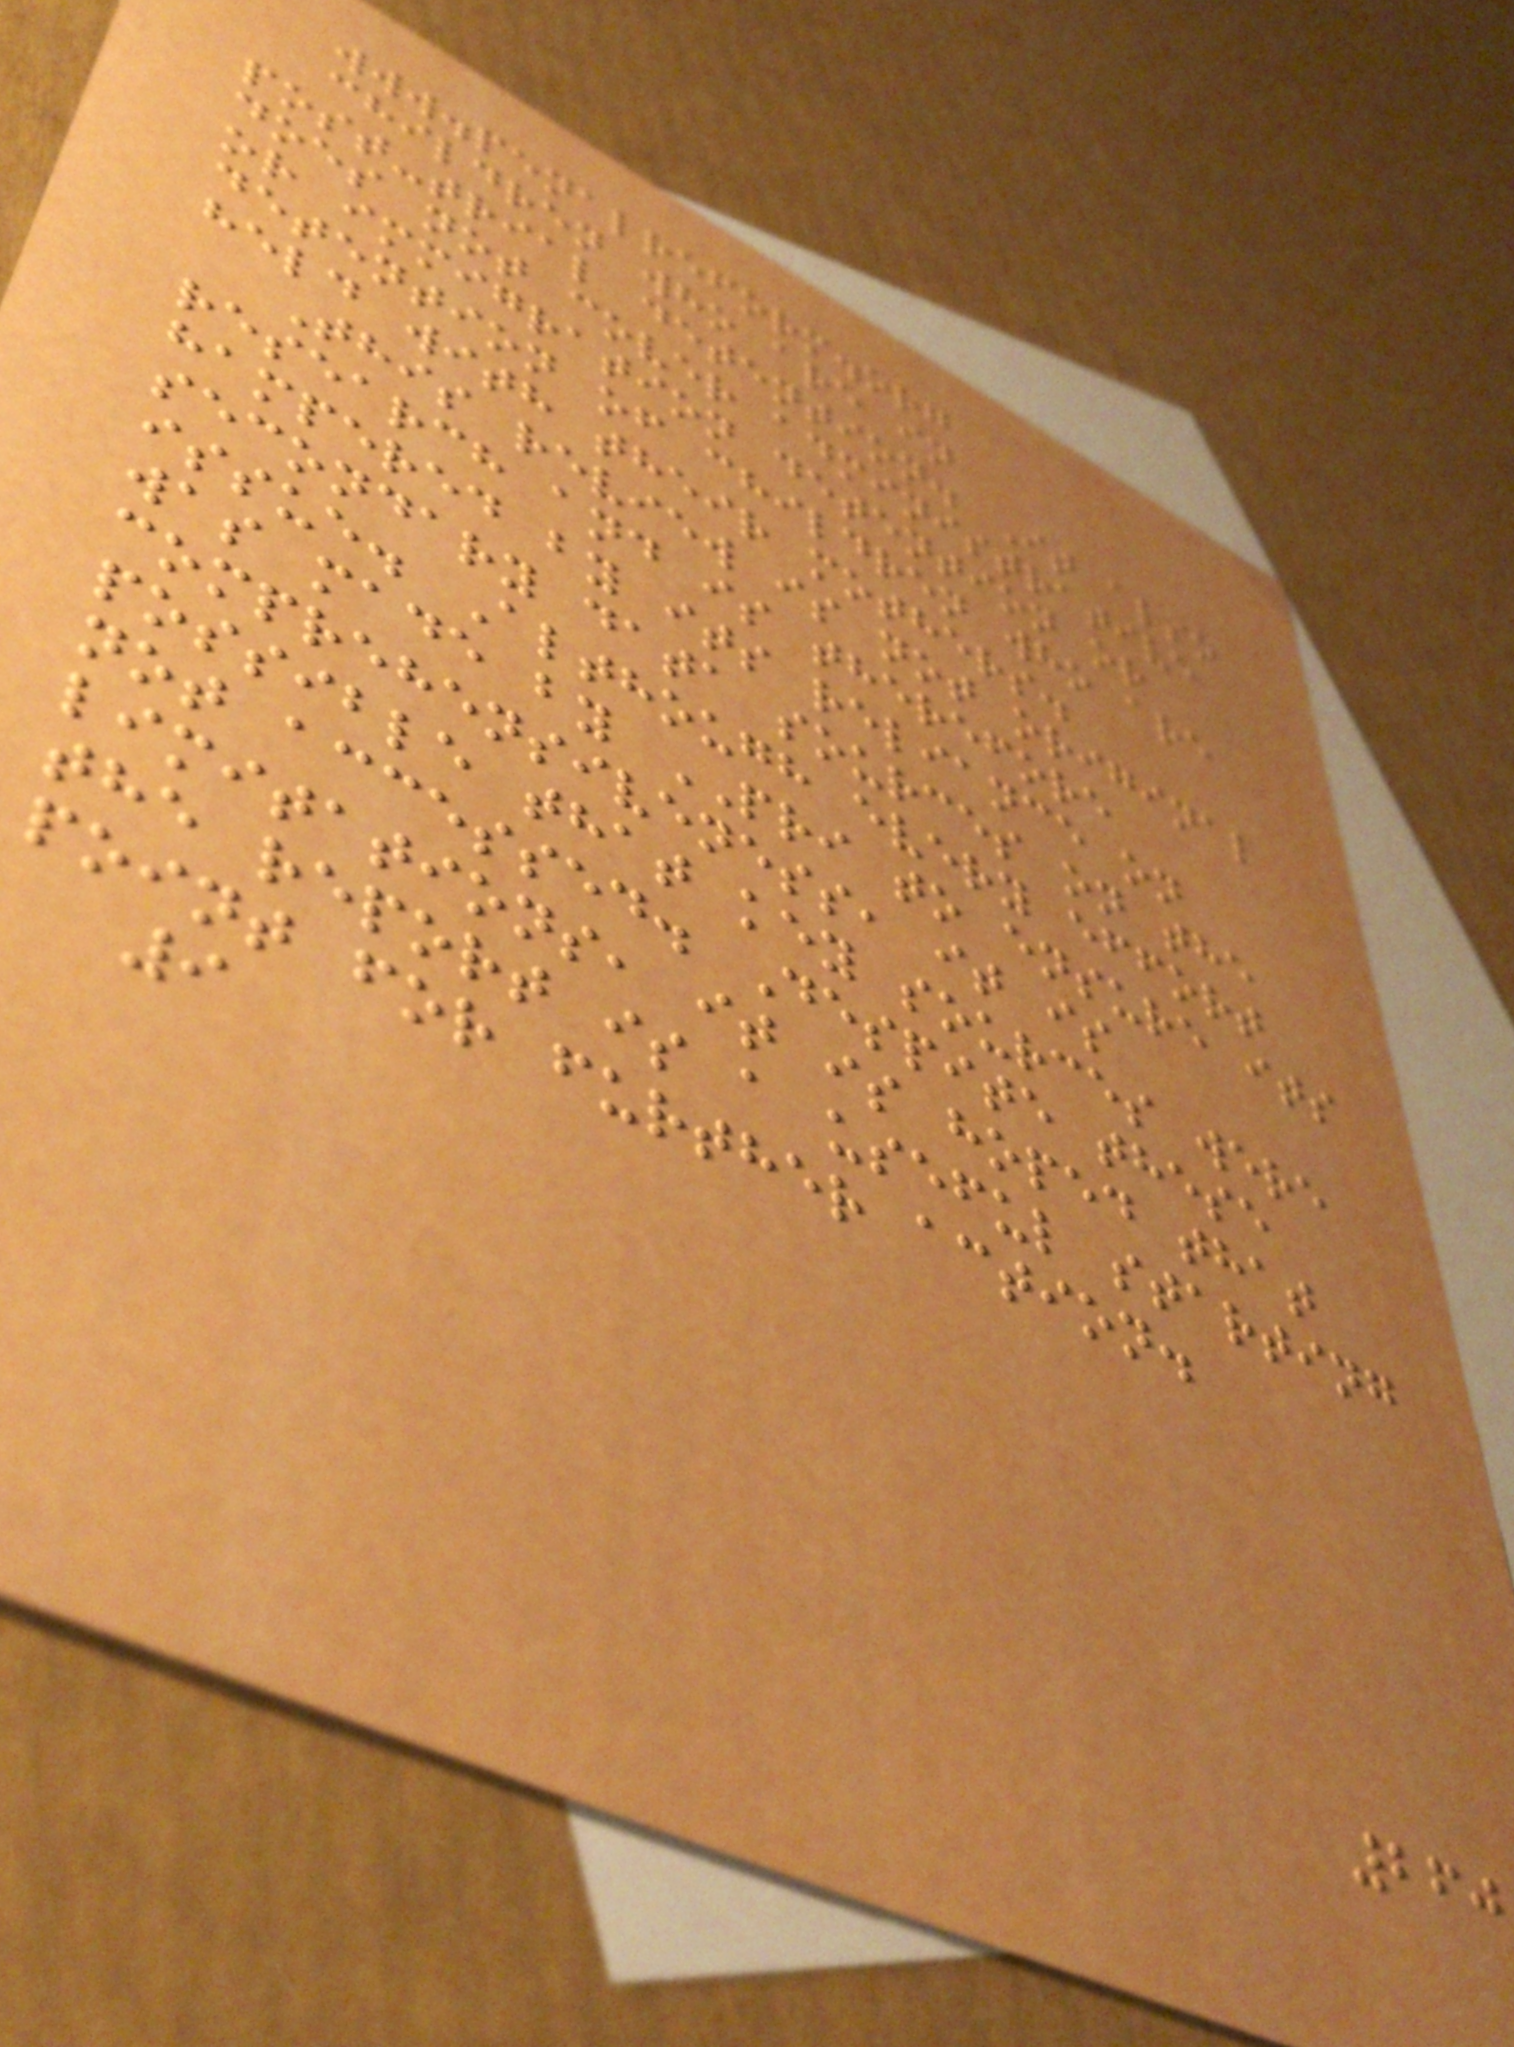www.penalreform.org
children who are in
post-trial detention. It also
does not cover administrative
or immigration detention or
detention of children who are
held with their mothers.
This review is not original
research and is therefore
hampered by its reliance on
secondary data sources on the
issue. Although every effort
was made by PRI to ensure its
comprehensiveness, it is
possible that key sources were
not accessed. Despite these
limitations, it is hoped that
the report is a useful starting
point for further action.
9
260
